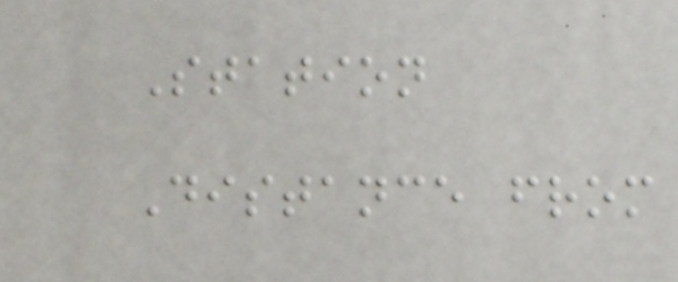Station
Distance from
